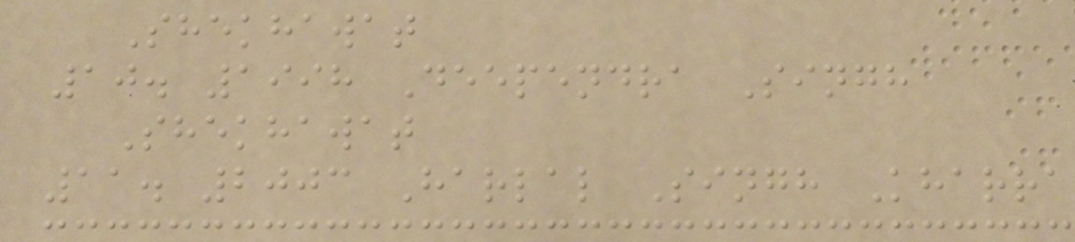Shekhawat
10. 1998 Deependra Singh
Shekhawat
11. 2003 Harlal Singh Kharra
